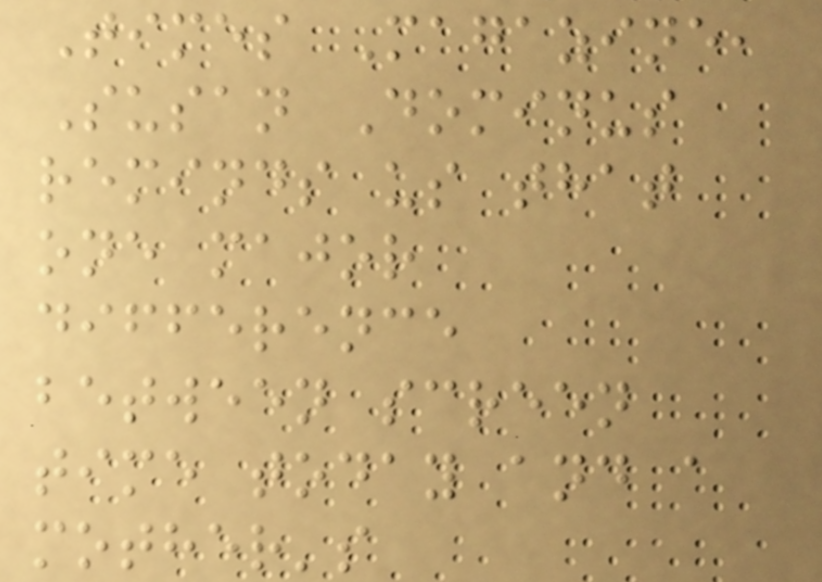Times Magazine,
Susan Dominus
reminds us that
one major
difference
between screen
time today and a
mother's
